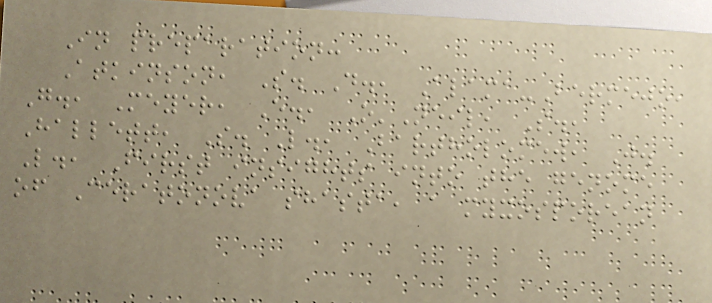In preparation:
Atkinson, S. D., Alama-Bermejo,
G., Meyer, E., O'Neil, S.,
Hallett, S. L., Bartholomew, J.
L., First insights into the genome
of Ceratonova shasta, a myxosporean
